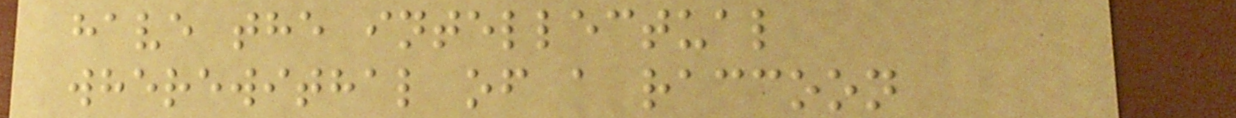have the intellectual
wherewithal of a raccoon
